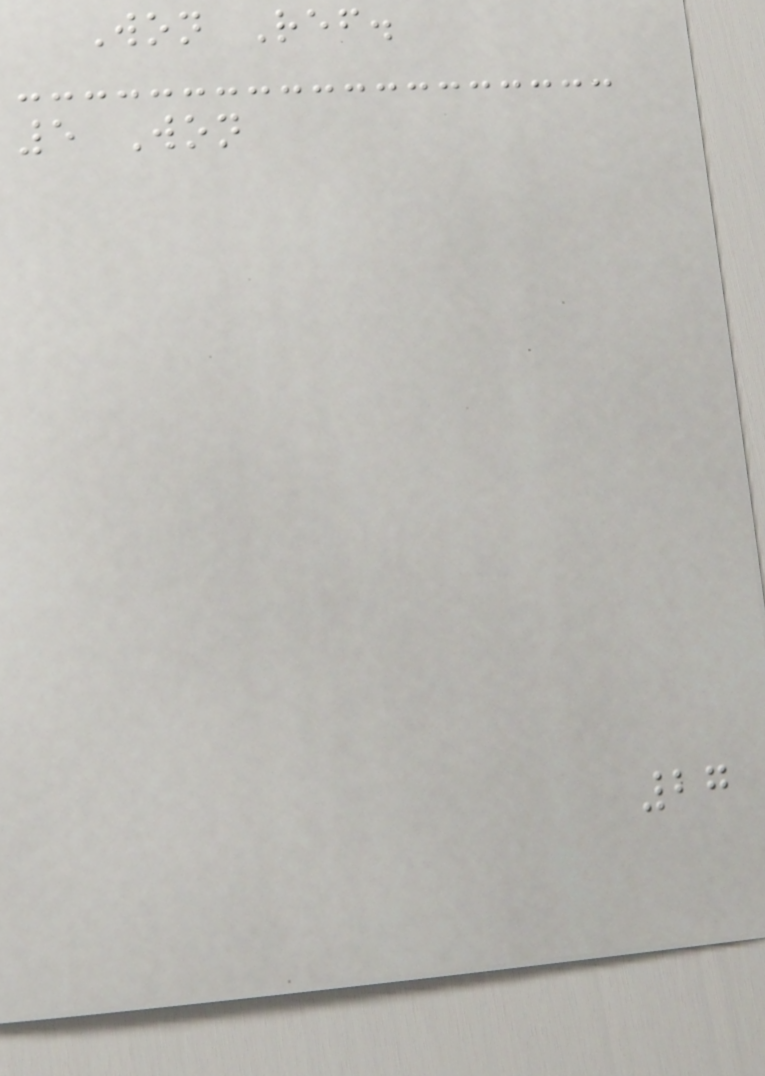Won Ref.
5 Won
27
